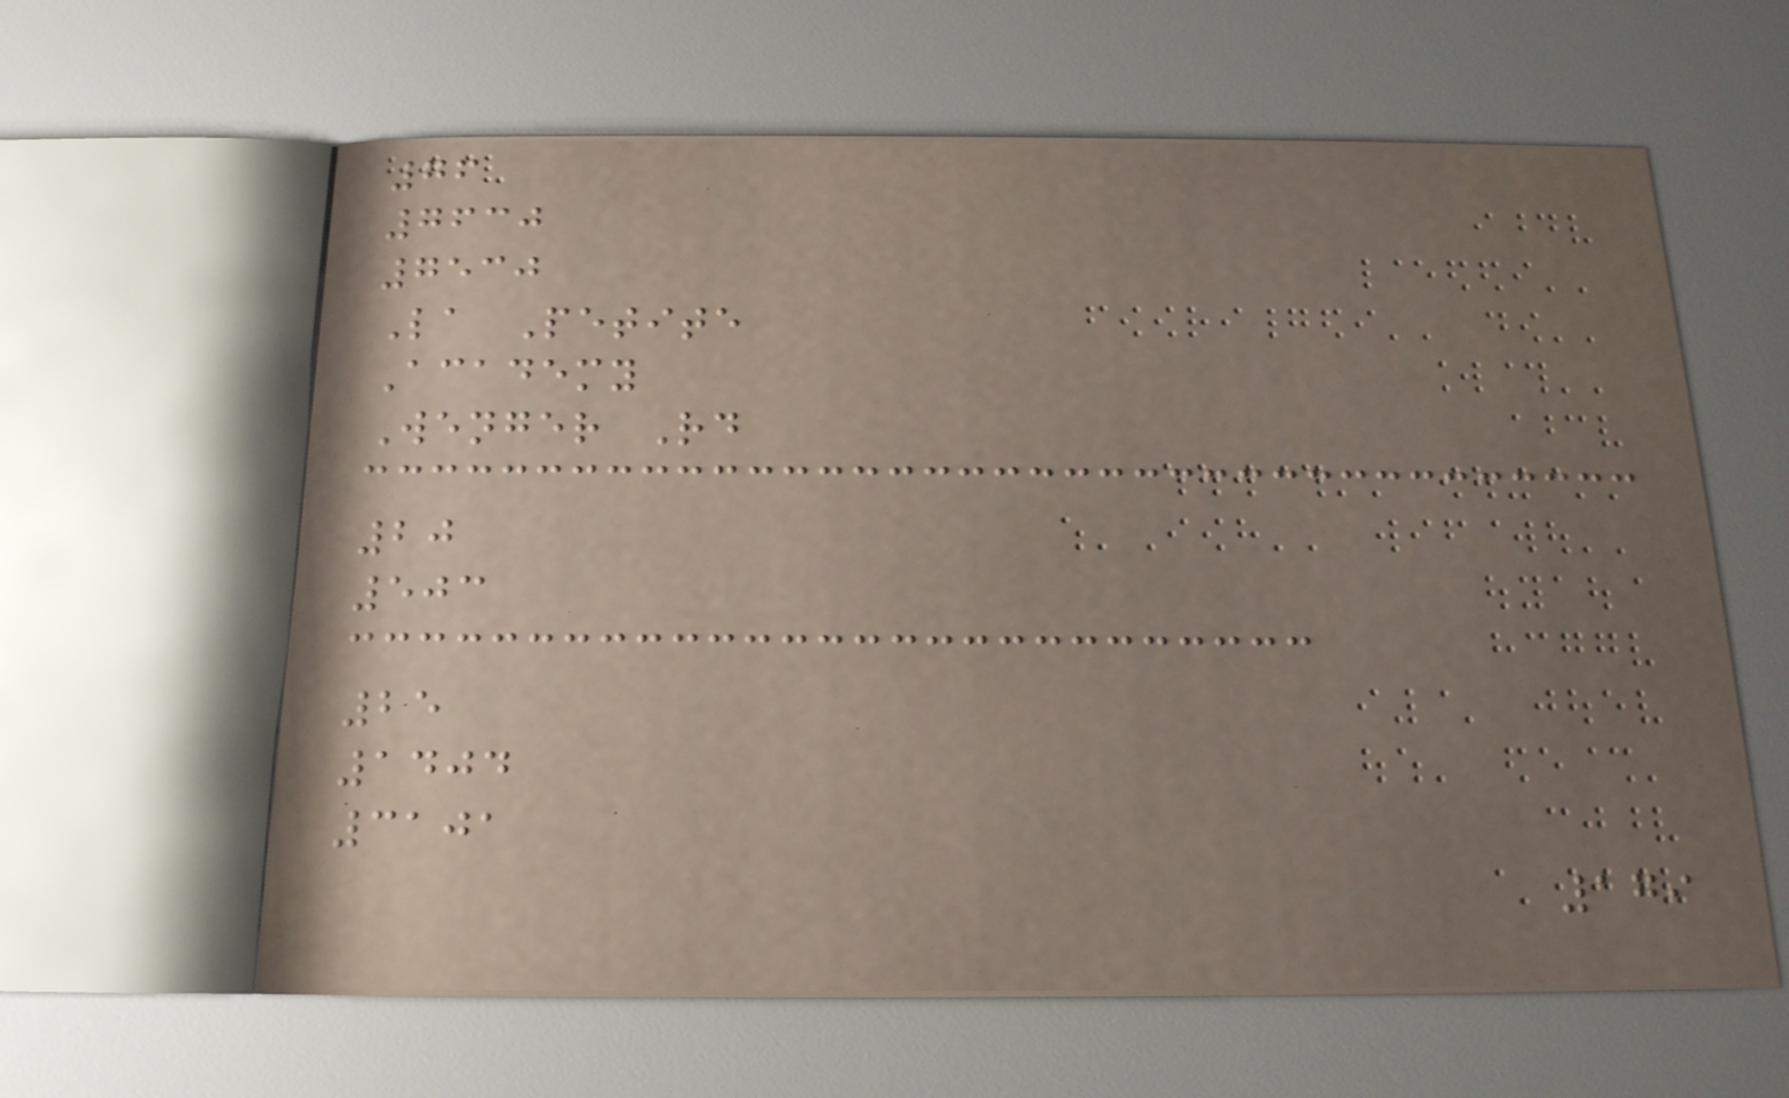76
7630
7530
La Petite
Academy
Wenger Rd
20
503
25
1404
3101
179
